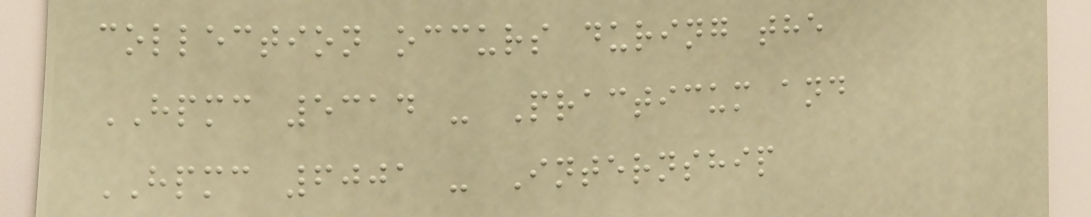collection occurs during the
HPMC 5314 - Practicum and
HPMC 6001 - Internship
